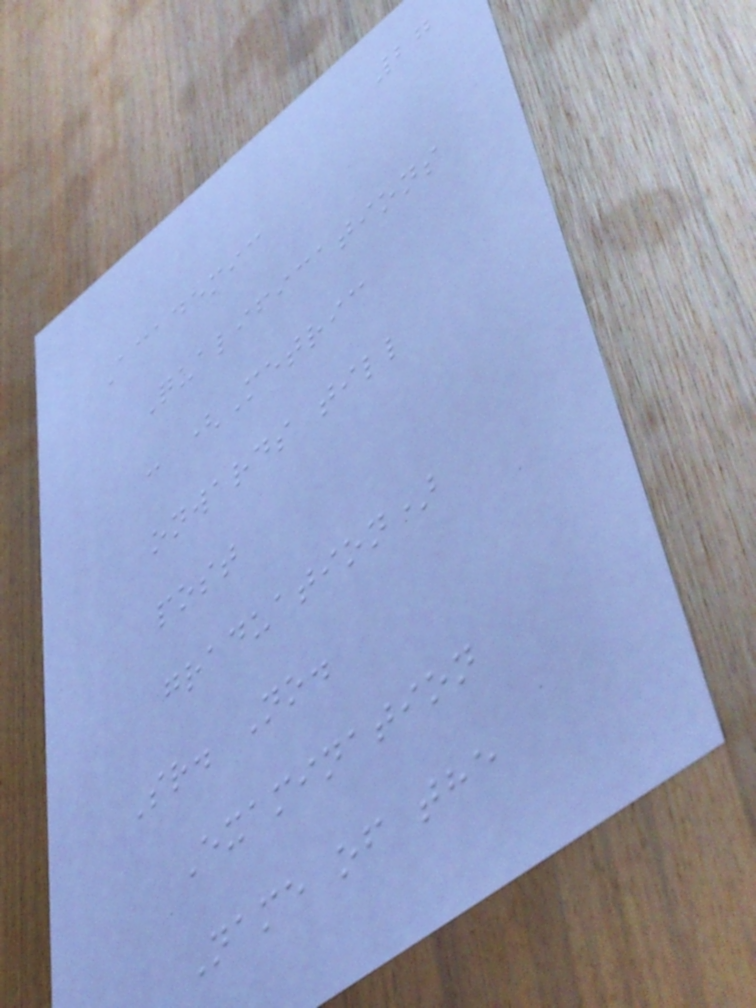27
Academic
Qualifications
: (Metric
onwards till
post
graduation)
Sr. No.
Examination
Name of the
